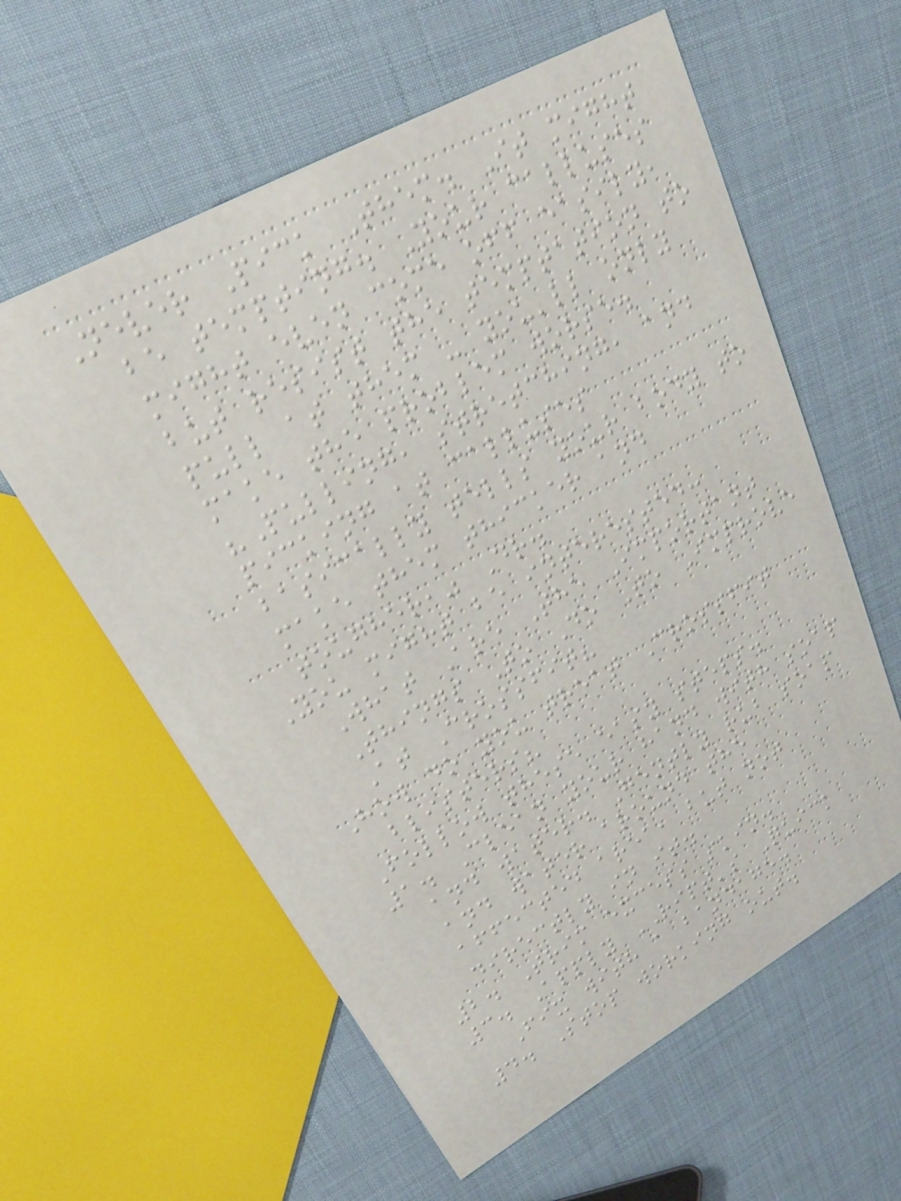Never Pick Them. It might
be tempting. Your calluses
might even come off easily,
but resist the temptation to
pull at them - you'll only
make the problem worse.
"Pulling, stretching, and
picking at calluses
basically tells your body to
make them thicker and
tougher," Dr.
You might be interested:
What Are The Important
Things To Do To Improve
At Crossfit?
How do you treat Crossfit
blisters?
Follow these easy steps.
1. Clean your hand with soap
and water. Gently rub soap
and water around the
affected area, but not
directly in it.
2. Trim excess skin.
3. Apply RIPT's Quick
Fix with a bandage.
4. Stop working out.
